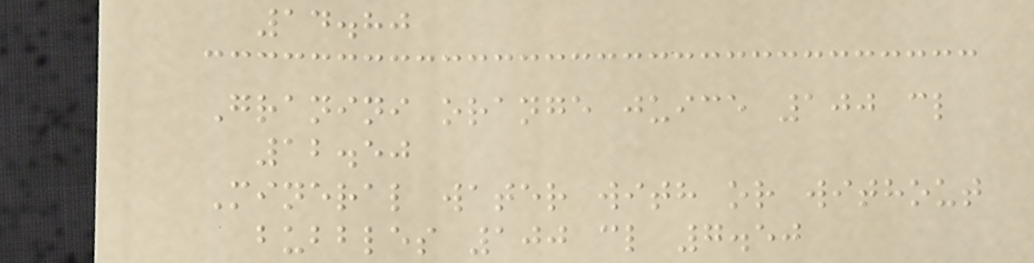14.80
Granini orange juice 100 cl
12.50
Mineral water with or without
bubbles 100 cl 7.50
